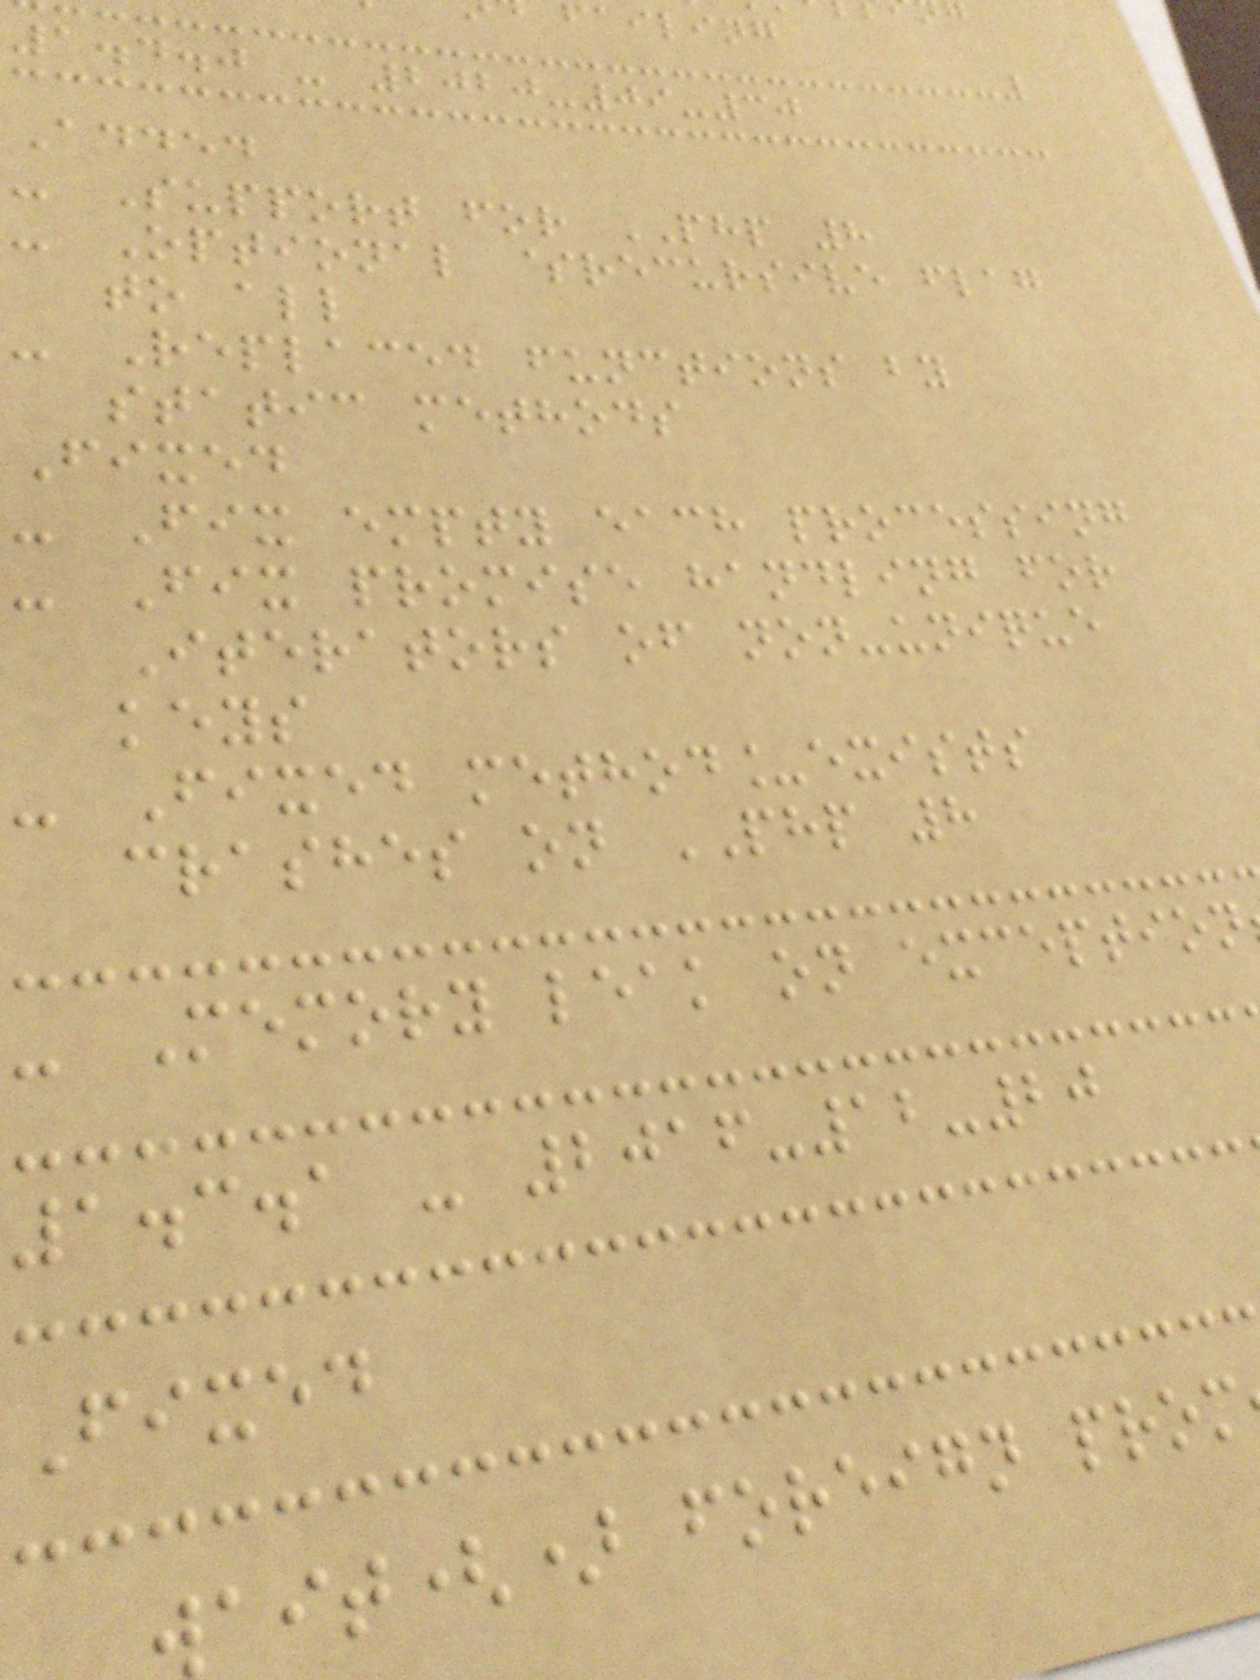failing
1.4.0 - 2020-09-30
Added
- Support for PHP 8
- Optional $recursive flag
to all
- Replaced functions by
static methods
Fixed
- Fix empty each processing
- Fix promise handling for
Iterators of non-unique
keys
- Fixed method_exists
crashes on PHP 8
- Memory leak on exception
1.3.1 - 2016-12-20
Fixed
ait() foreign prom
